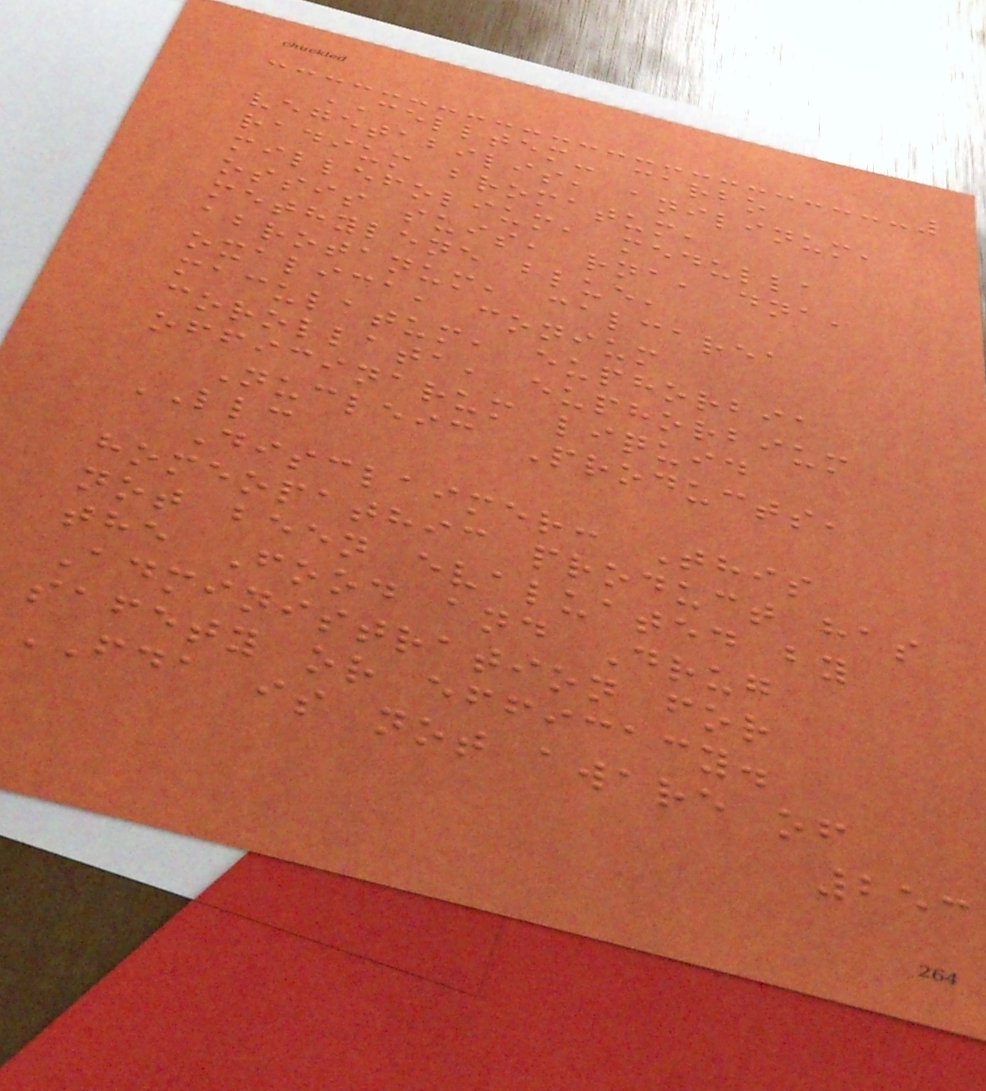CELLTEM- carbo
vegetabilis, anilinum,
radium bromatum,
millefolium, medulla
ossis suis, rna, dna,
methylene blue,
abrotanum, calcarea
oxalica, conium
maculatum, euphorbia
corollata, euphorbium
officinarum liquid
Nucleic Products,
LLC
Disclaimer: This
homeopathic product has
not been evaluated by
the Food and Drug
Administration for
safety or efficacy.
FDA is not aware of
253
